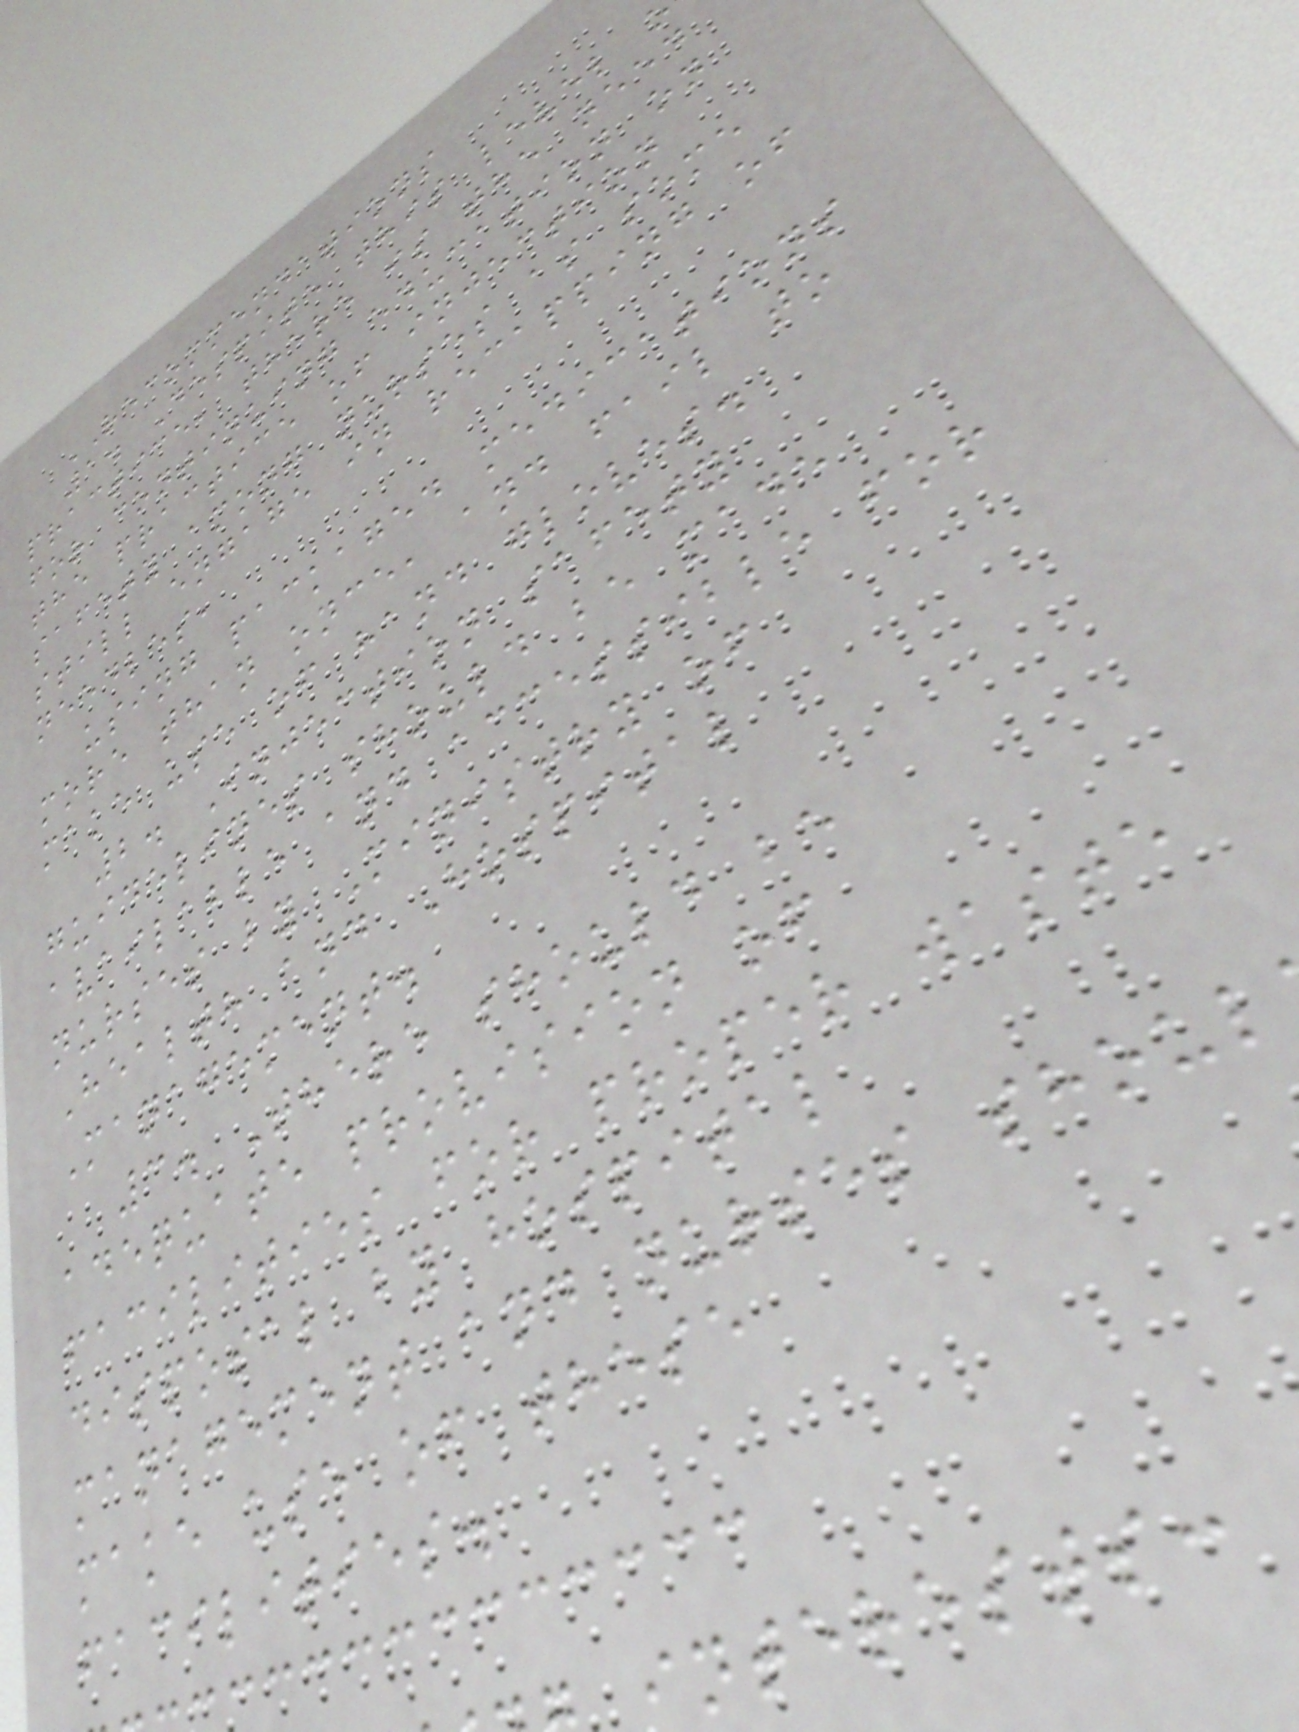RECOMMENDATIONS
1. Despite this level
practice, there is the need
for continuing education on
the practice of injection
safety among nurses as some
still engage in recapping of
needles,
using packaged medications
more than once, and fail to
make use of hand gloves.
2. Injection safety
guidelines should be made
available and accessible for
nurses by Ministry of
Health and Hospital
Management.
3. There should be
adequate provision of
facilities for proper waste
disposal by hospital
management and nurses shoul
make use of these
facilities.
interests:
